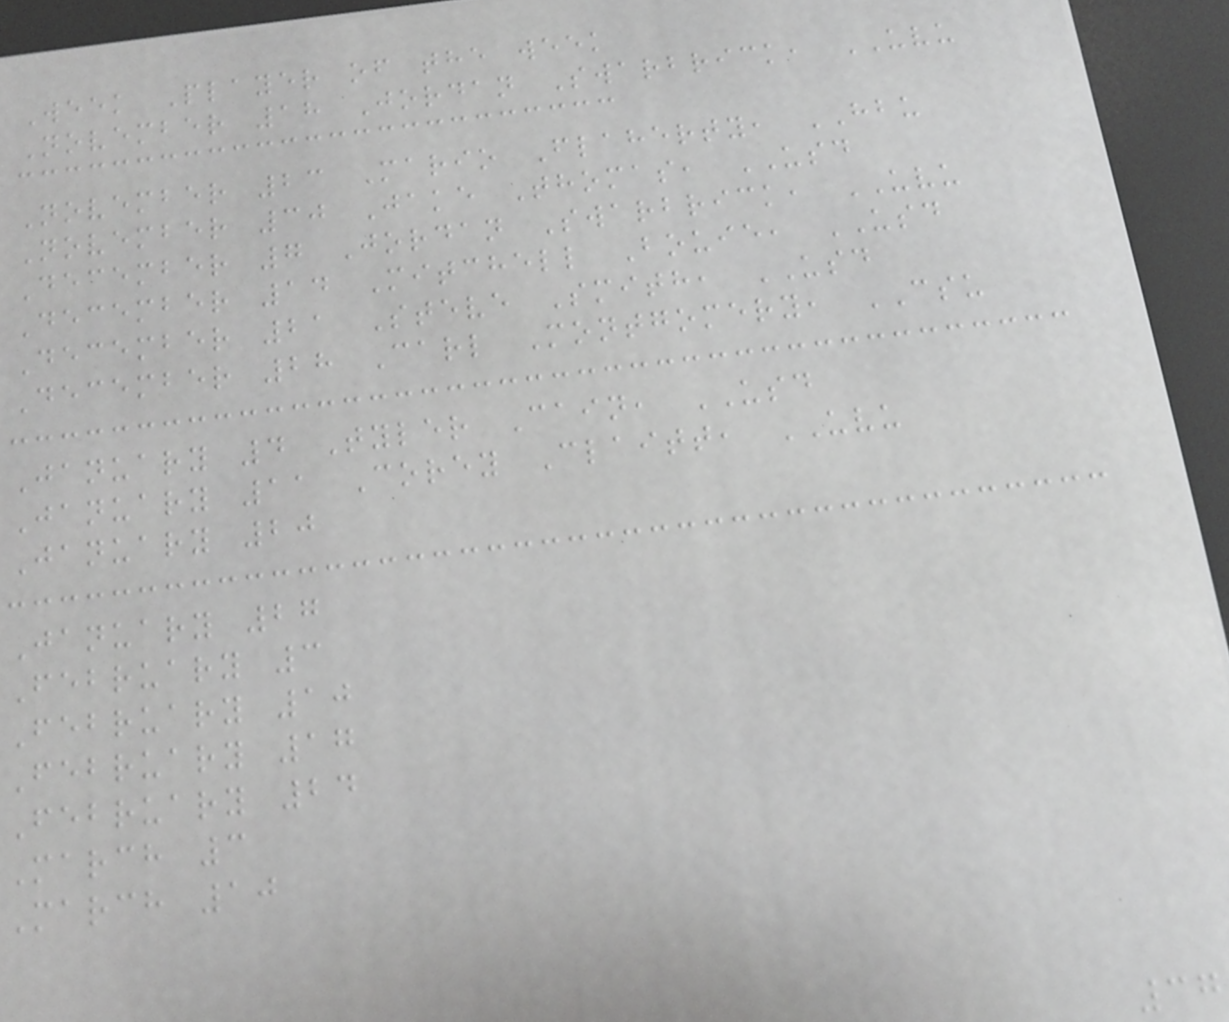Week Player of the week
November 18 Jordan Swarbrick, UVU
November 23 Mario Flaherty, HBU
November 30 Jake Thomas, USD
December 7 Jordan Swarbrick, UVU
December 14 Mitchell Bouie, USD
December 21 Steve Smith, USD
December 28 Carl Montgomery, CSU
January 4 Tyler Cain, USD
January 11 Corey Claitt, UVU
January 20
January 27
February 3
February 10
February 17
February 24
March 3
March 10
37
